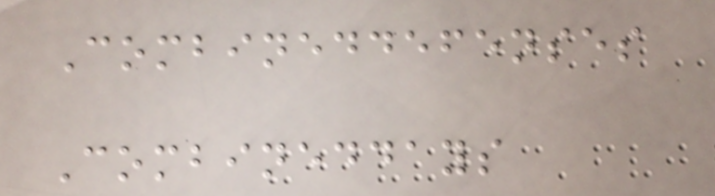Combineddefenses
Combineddays
